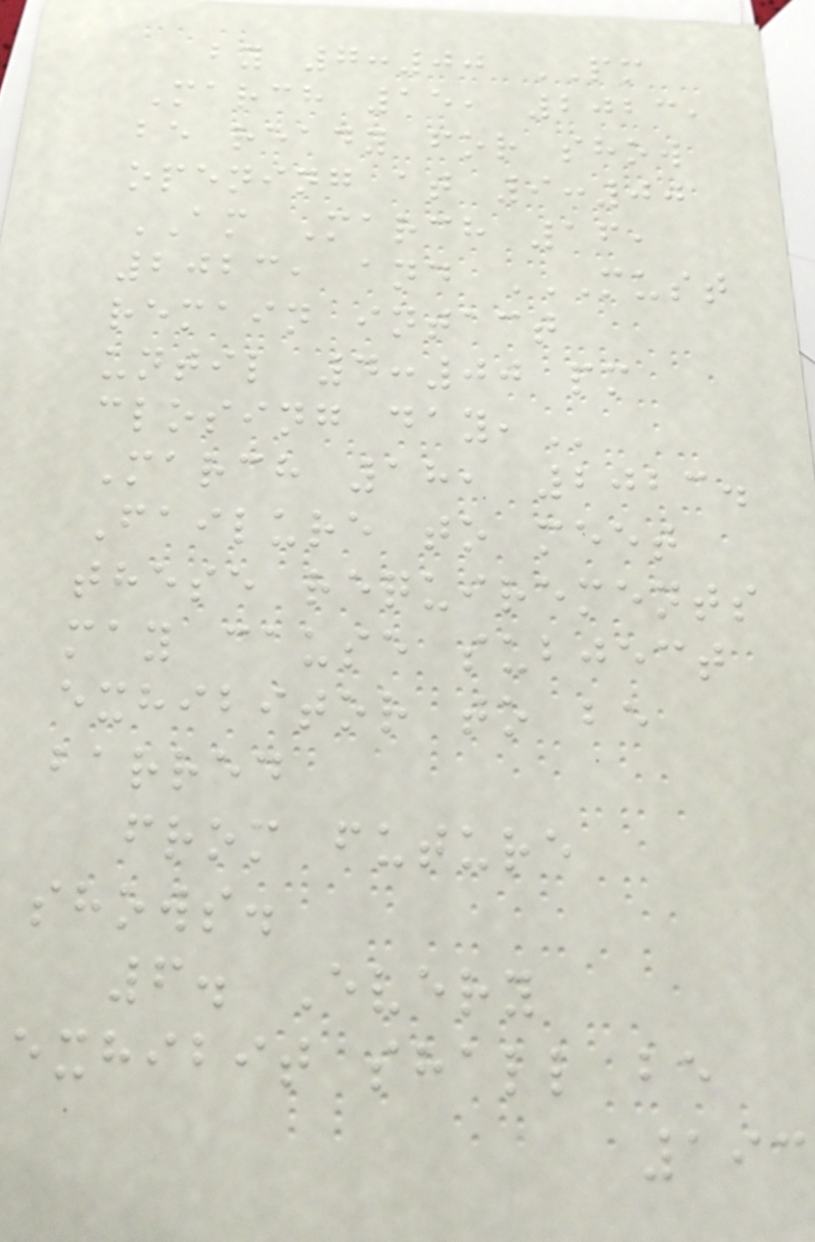by 7:00 PM
March 15, 2023,
be ready for show
opening at 9:00
AM March 16,
2023, and MUST
REMAIN INTACT
UNTIL 4:00 PM
CLOSING DAY,
March 18, 2023.
Failure to meet
these requirements
may cause subject
exhibitor to be
barred
from future
shows.
6. Every
exhibit shall be
193
